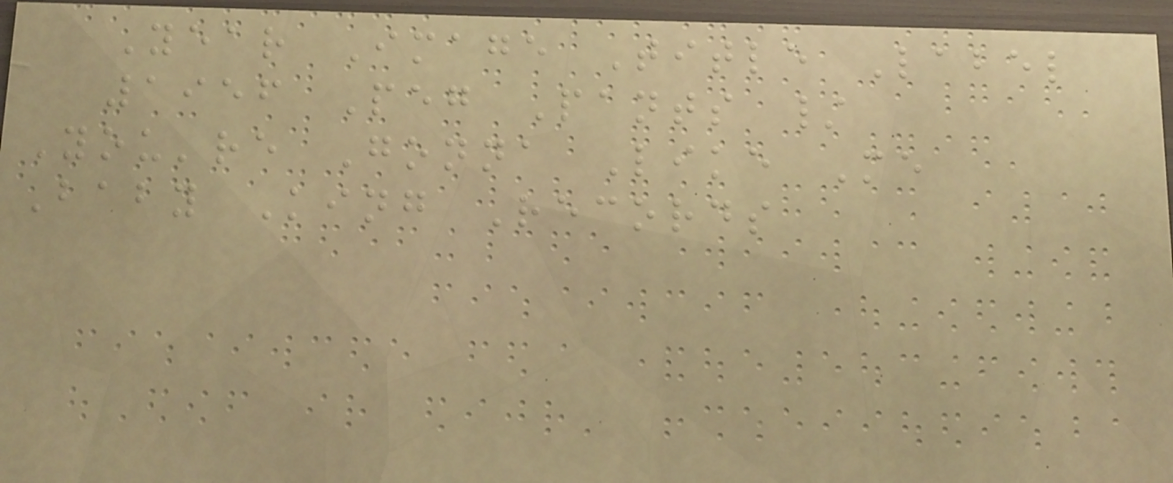Year Image Title Label
1956 Peg Pants /
You're Gonna Like Me
Baby King Records
